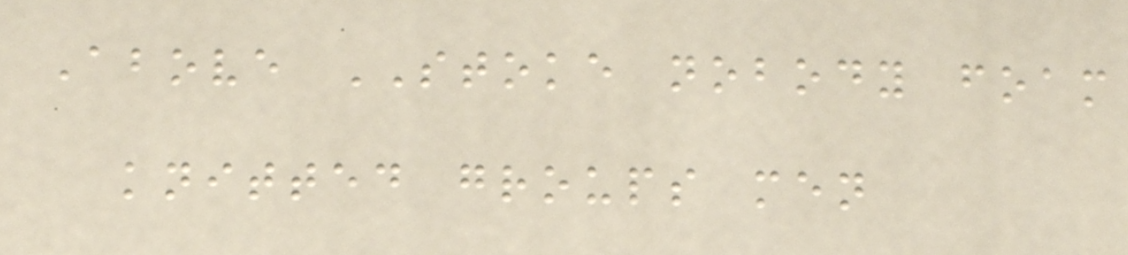Above STOKE nobody foam
knitted groups men
